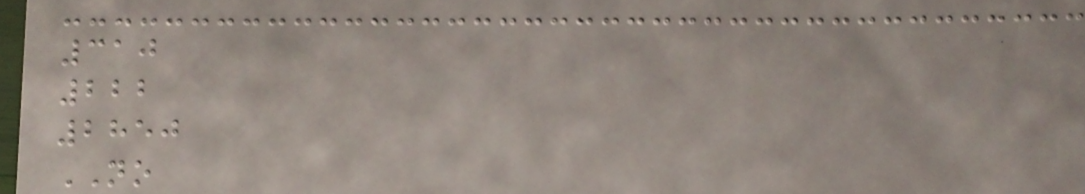310
222
2850
NO
